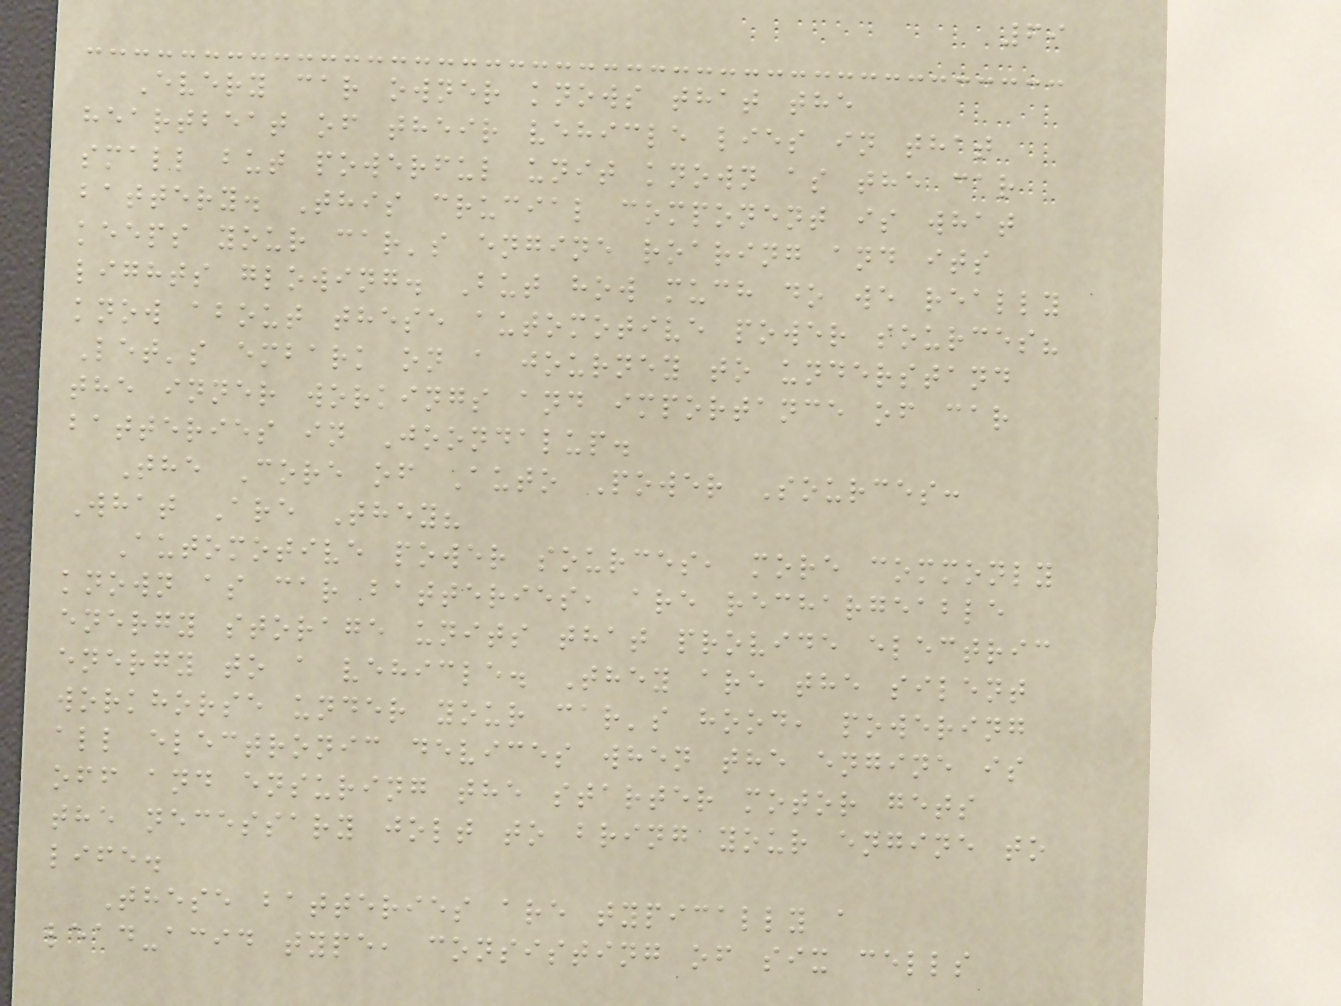69
Every car owner knows that the
heartbeat of their vehicle lies in that
small but powerful unit known as the car
battery. This crucial component is what
keeps your car's engine roaring and its
lights glowing. But how much do we really
know about these automotive power sources?
Let's embark on a journey to understand
the inner workings and importance of car
batteries in Joondalup.
The Core of Auto Power Sources:
What Are They?
Automotive power sources, more commonly
known as car batteries, are rechargeable
energy storage units that provide electric
energy to a vehicle. They are the silent
workhorse under your car's hood, powering
all electronic devices when the engine is
off and ensuring the starter motor gets
the necessary jolt to bring your engine to
life.
These batteries are typically a
lead-acid type, consisting of six cells
